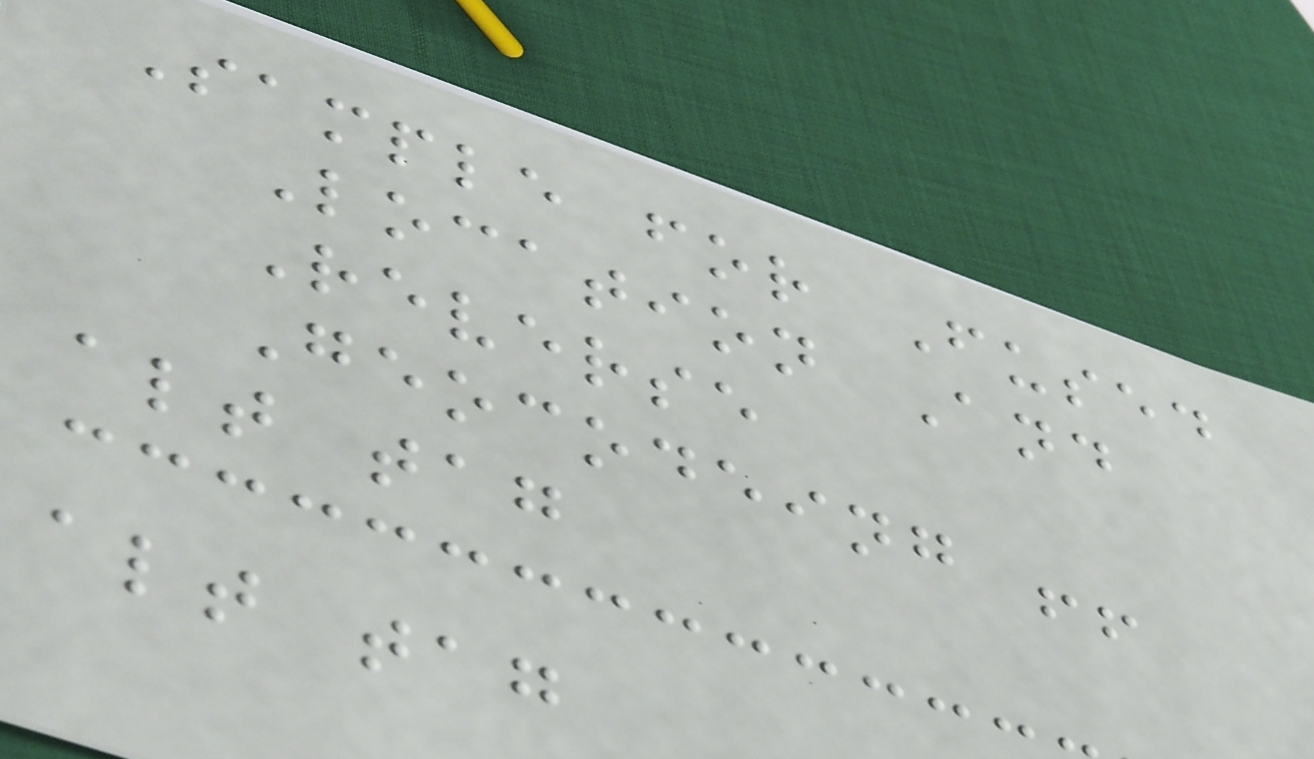Sample for Fused
Location And
Reverse
Geocodeing !!
alt tag
alt tag
